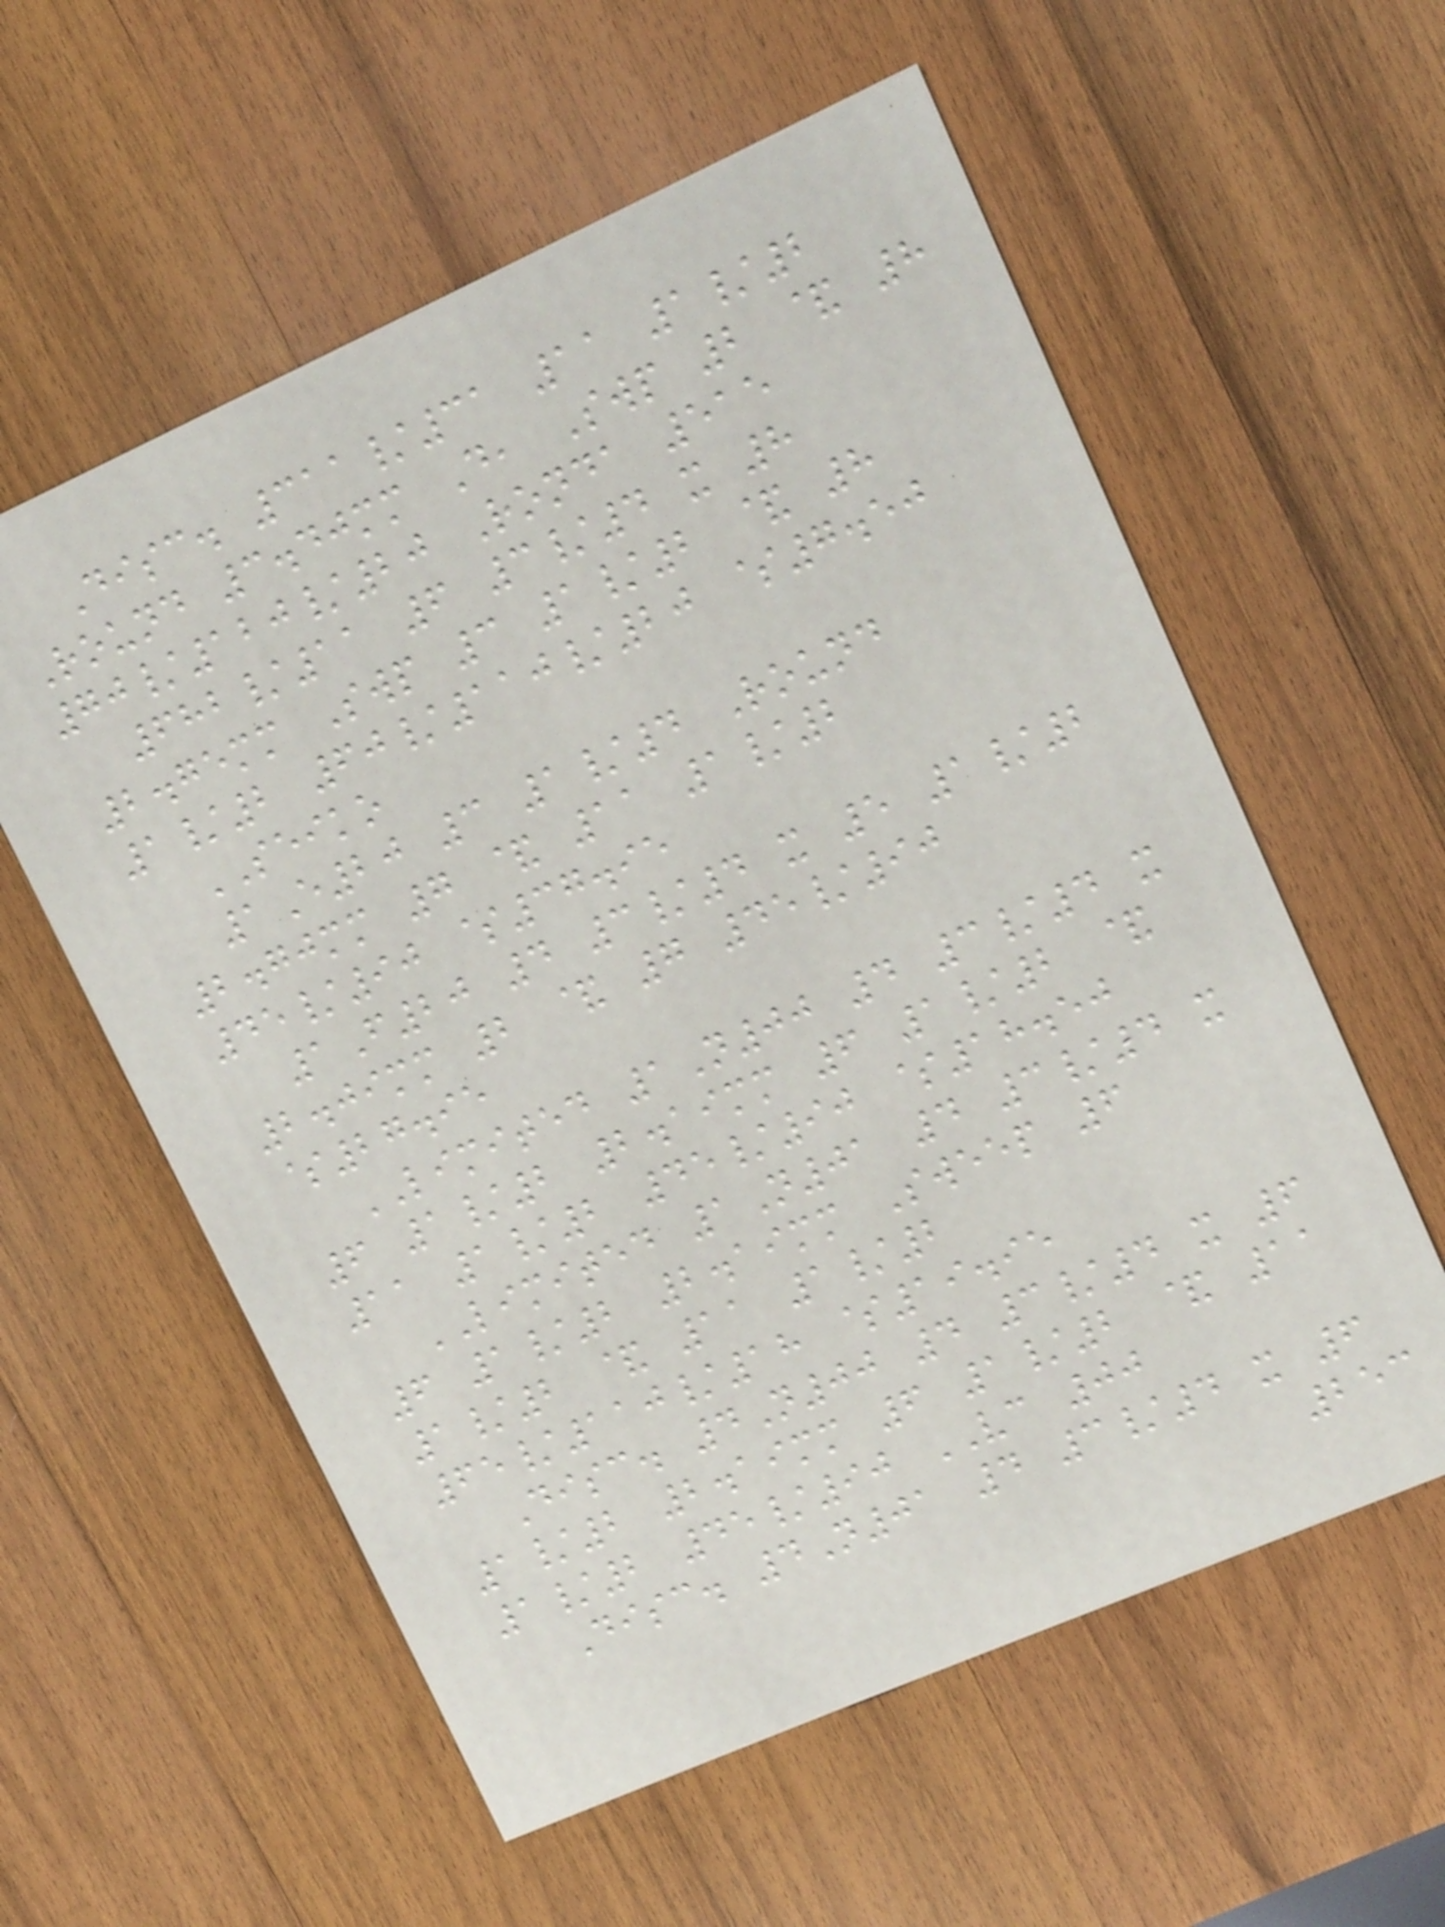Disc. 311/31 11 1/2
Round 3.40mm D, Swp 2 & 8
70/120/20 Ronda 515
682/11 6 3/4 x 8
2.75mm Swp 3 1/2 & 8
1/2 60/110/20 $7.50
SEIKO
1E20 3 1/4 Round
2.70mm 7 & 11 1/2
45/90 $37.95
1F20 4 3/4 x 5 1/2
2.09mm 2 & 7 45/90
$27.95
LIMITED 1N00 4 3/4 x
6 1/2 2.19mm 6 1/2 &
11 1/2 45/90 $18.50
LIMITED 1N01 4 3/4 x
6 1/2 2.19mm Sweep 6
1/2 & 11 1/2
65/110/18 $19.95
Disc. 4N00 4 3/4 x 6
1/2 2.19mm 6 1/2 & 11
1/2 45/90 VC 00
Disc. 4N01 4 3/4 x 6
253
